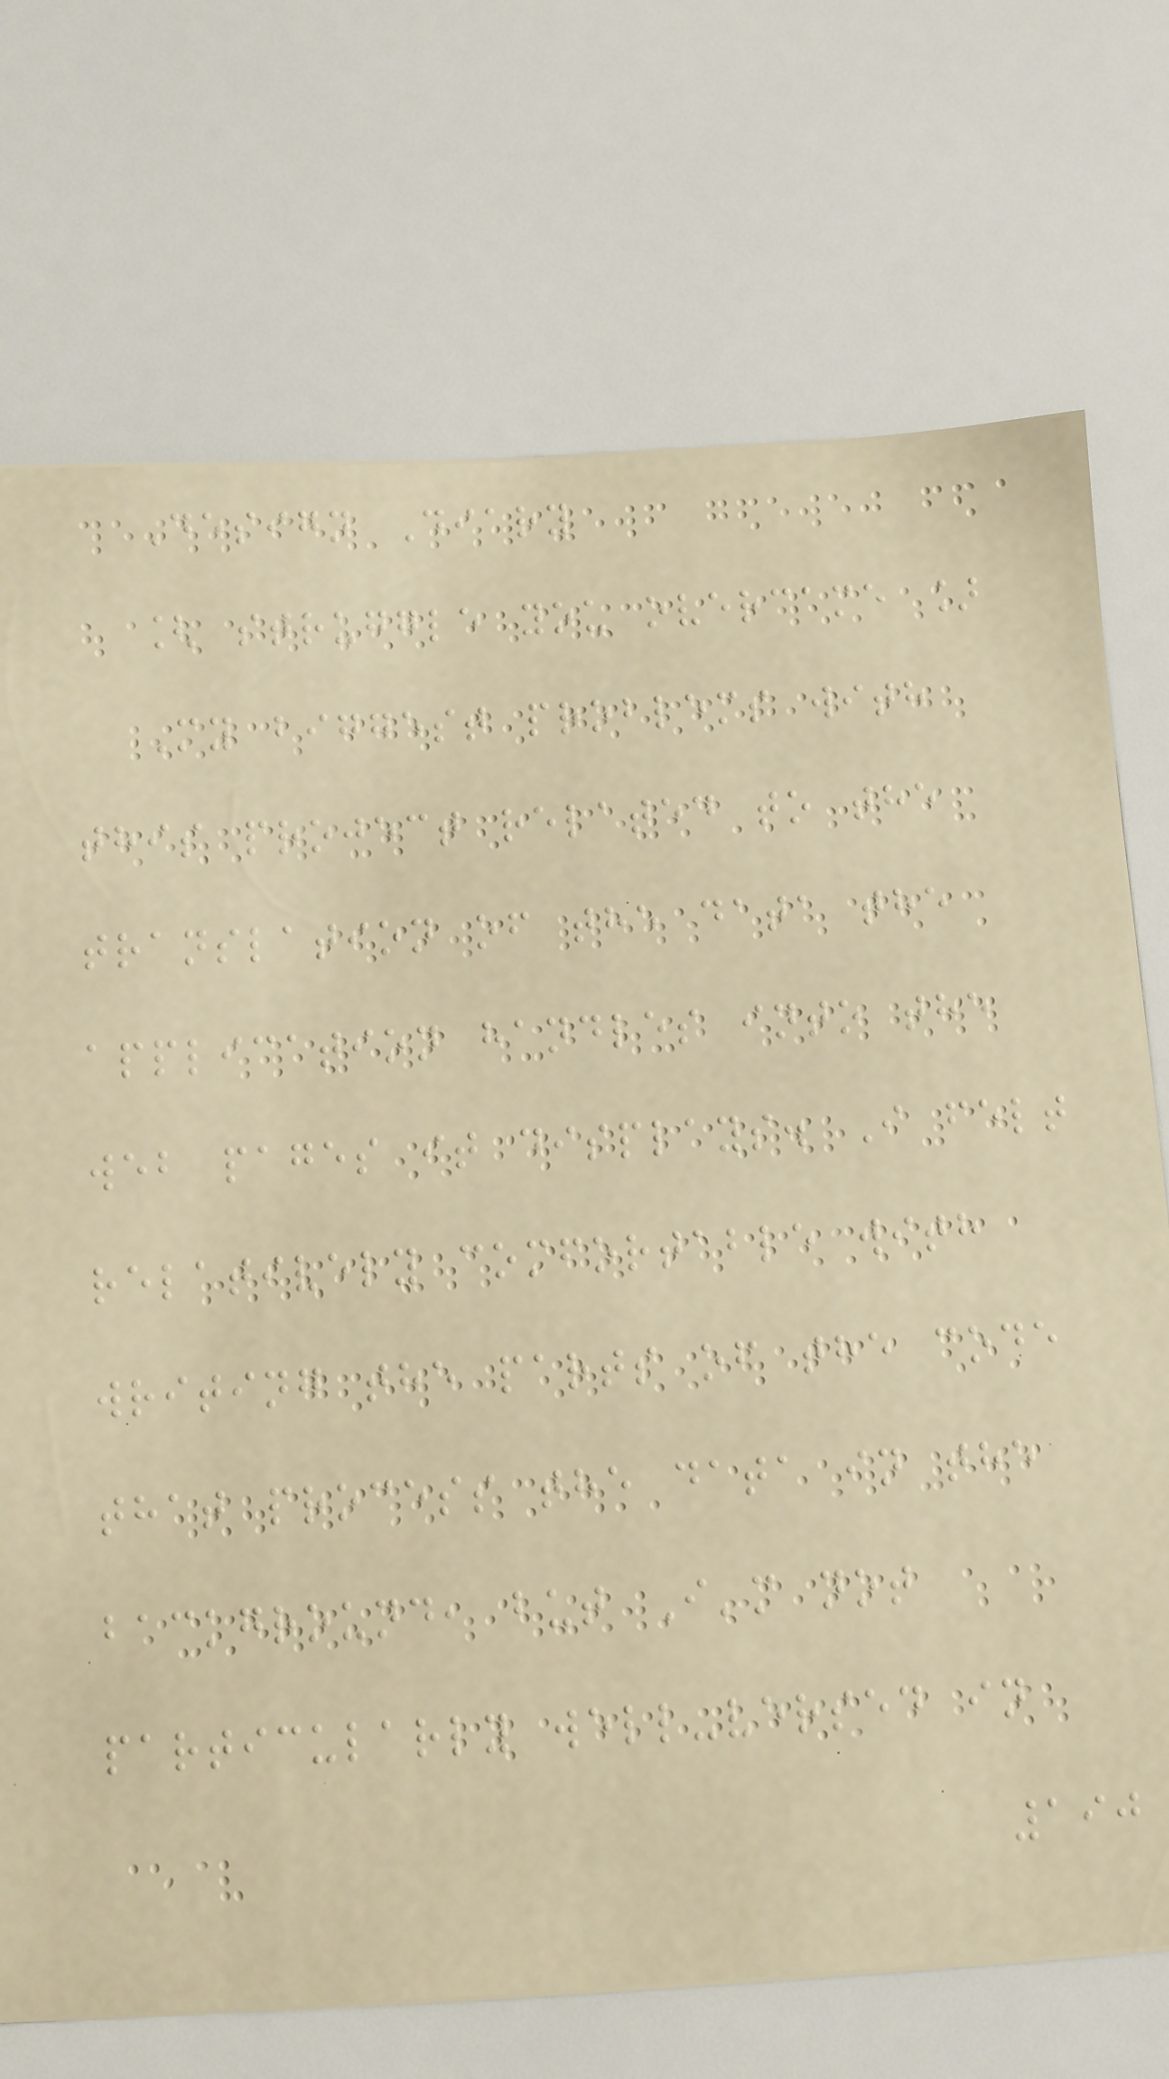Design Diary
[ struggle you overcame ]
My biggest problems with
this project related to the
translation of the data the
application handles into the
web pages it displays. I felt
relatively comfortable with
writing the parts of the code
that process the data in the
background, but I'm not
particularly well-versed in
190
